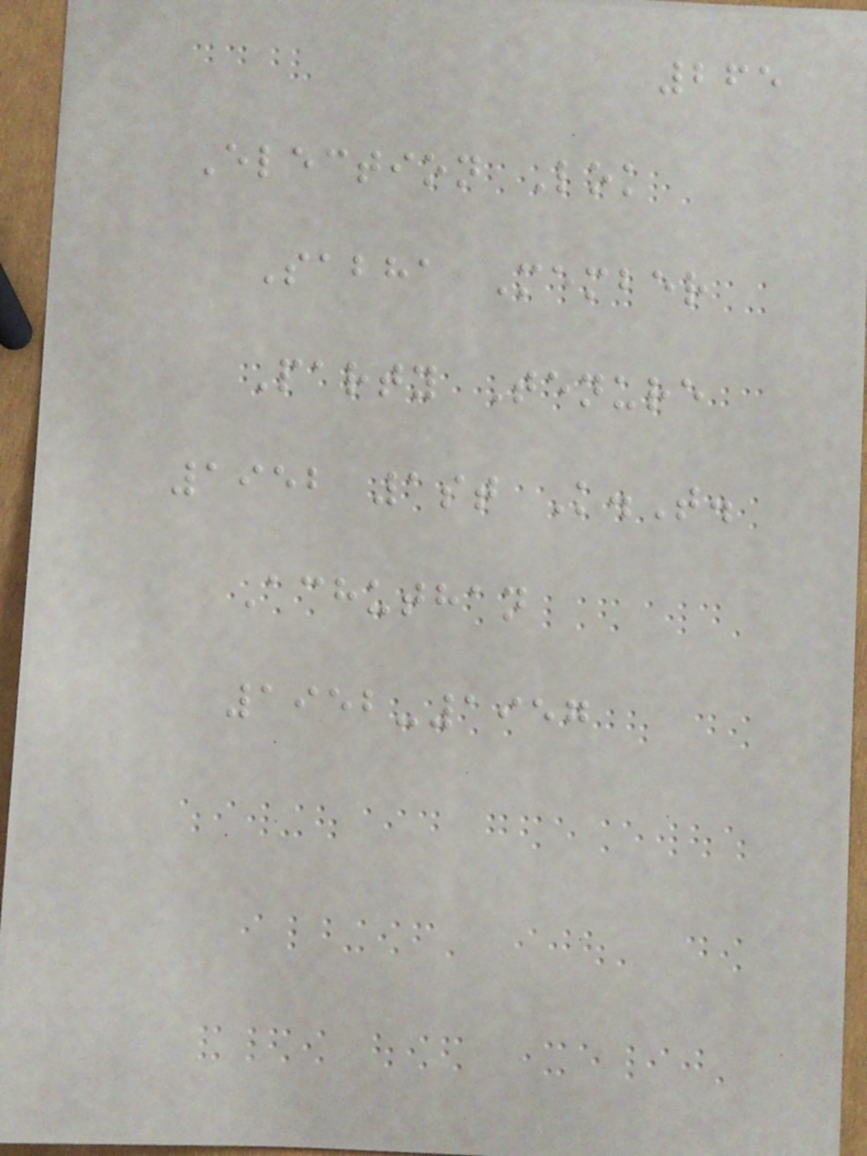265
Election Lok
Sabha Member
Party Tenure
1952 1st K.T.
Achuthan
1952-1957
